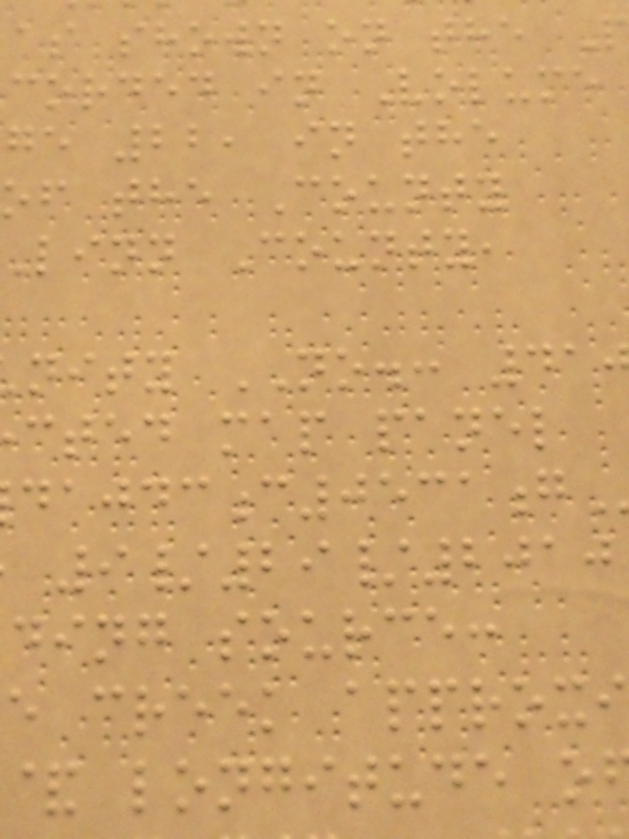as shown on the
corded in Volume
ge 22, in the
of the County
linn County,
nity NO.: 41
cted map panel
9/29/2010
ding source:
e creek
& longitude
